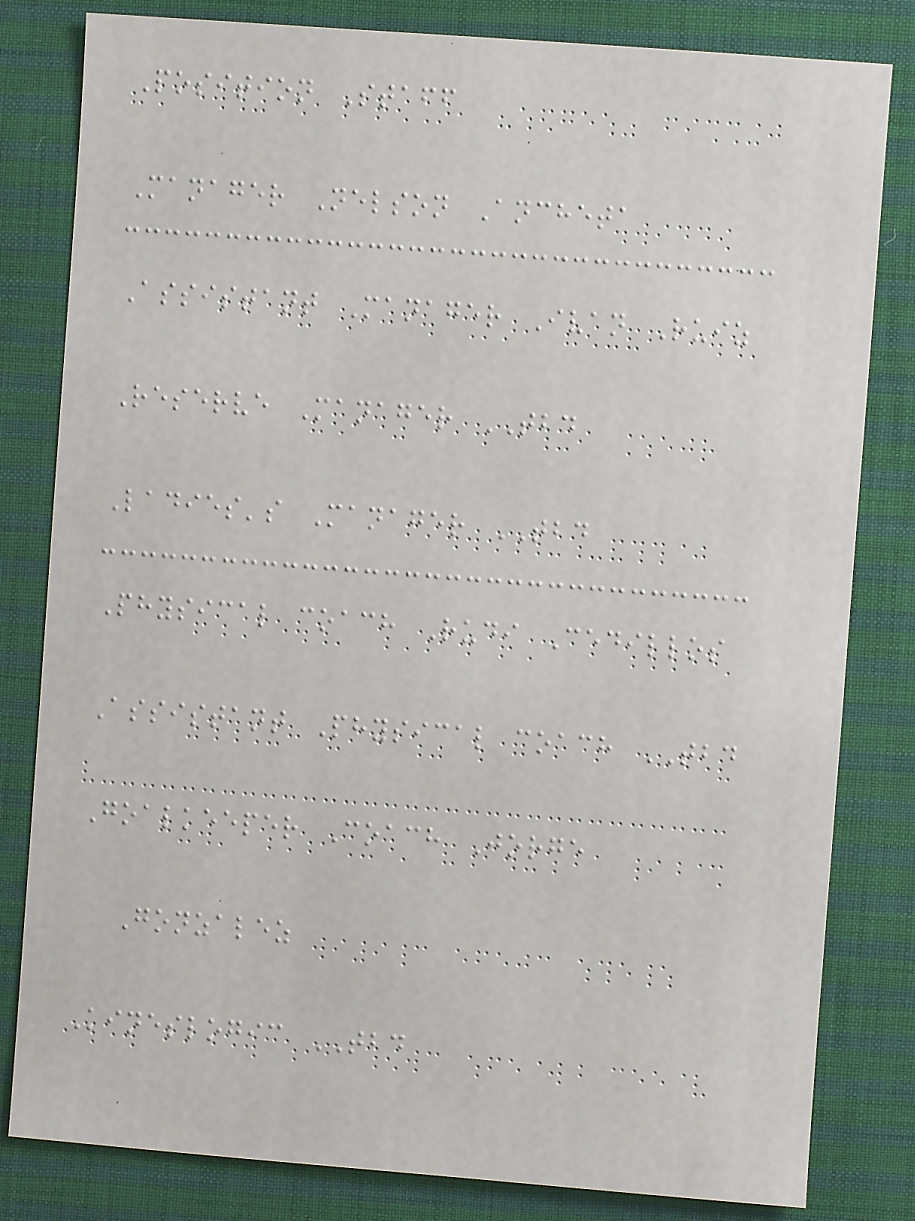Position Staff
Manager Nelson Ancheta
Assistant Manager Ivan Ruiz
Reserve Manager TBD
Ladies's Manager TBD
Physical coach Rudi Cedillos
Assistant Physical coach TBD
Goalkeeper Coach Jorge
Gonzalez
Kineslogic TBD
